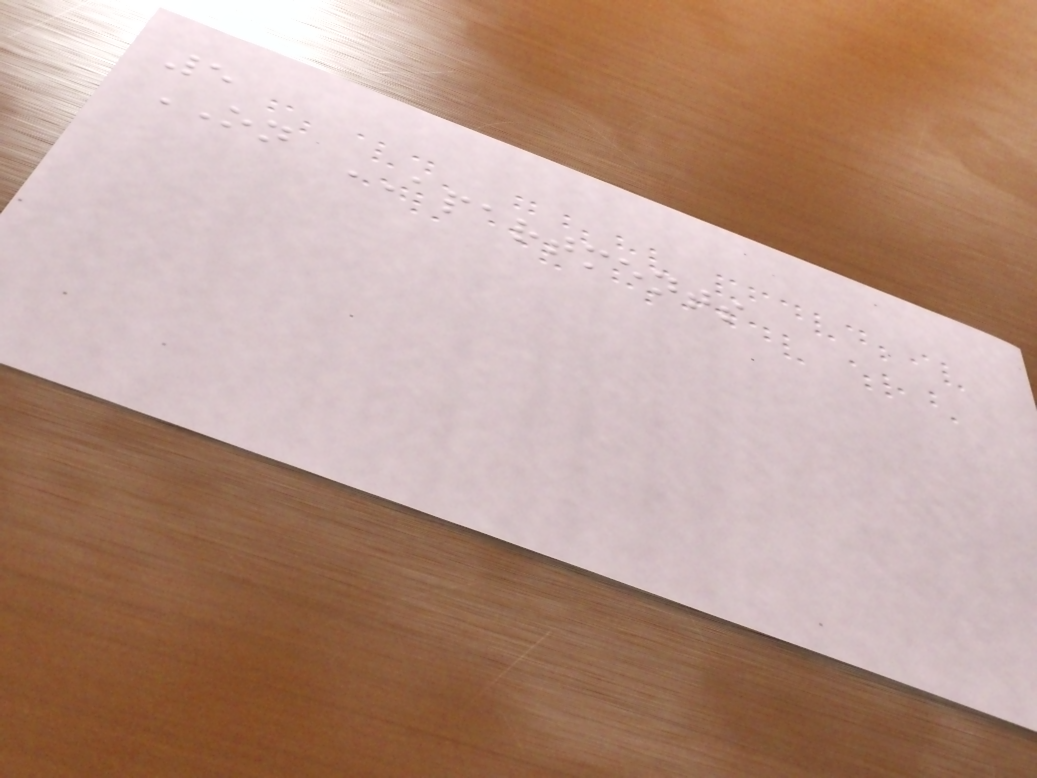5
ON APARTMENTS
